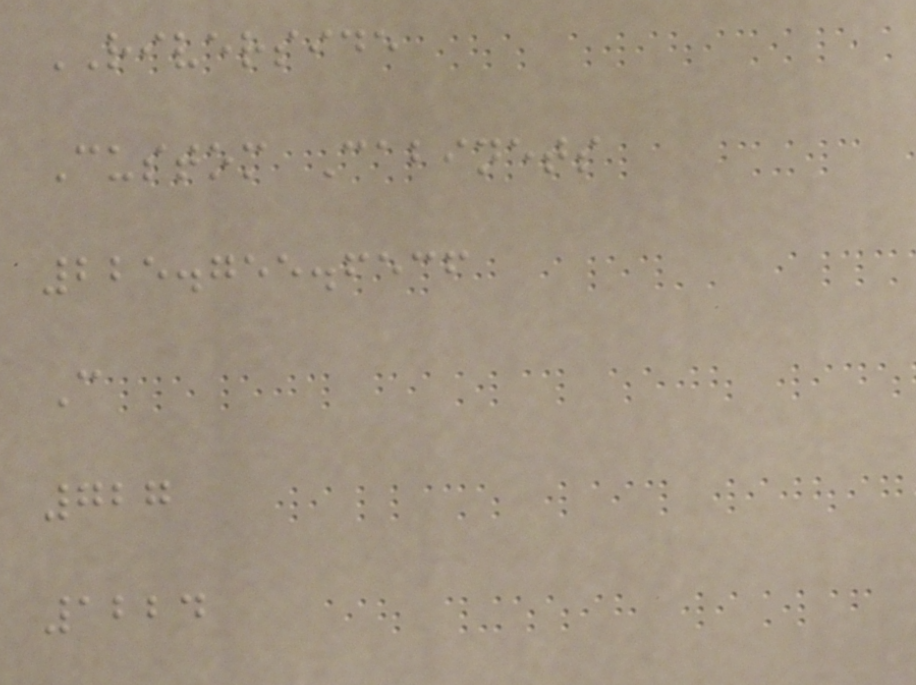RIVERSIDE
Custom Cabinets
225.755.6536
C
727
1224
